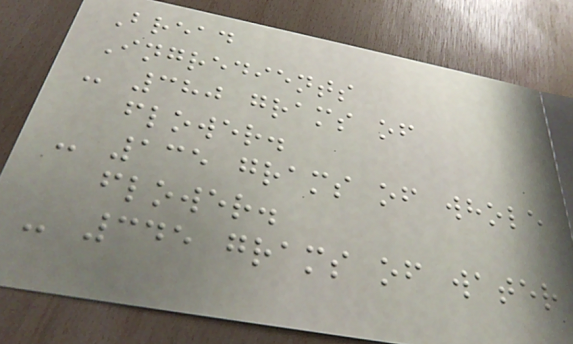Bread
Ingredients
- 380 grams of
flower.
- 135 grams of whole
flower.
- 345 grams of water
